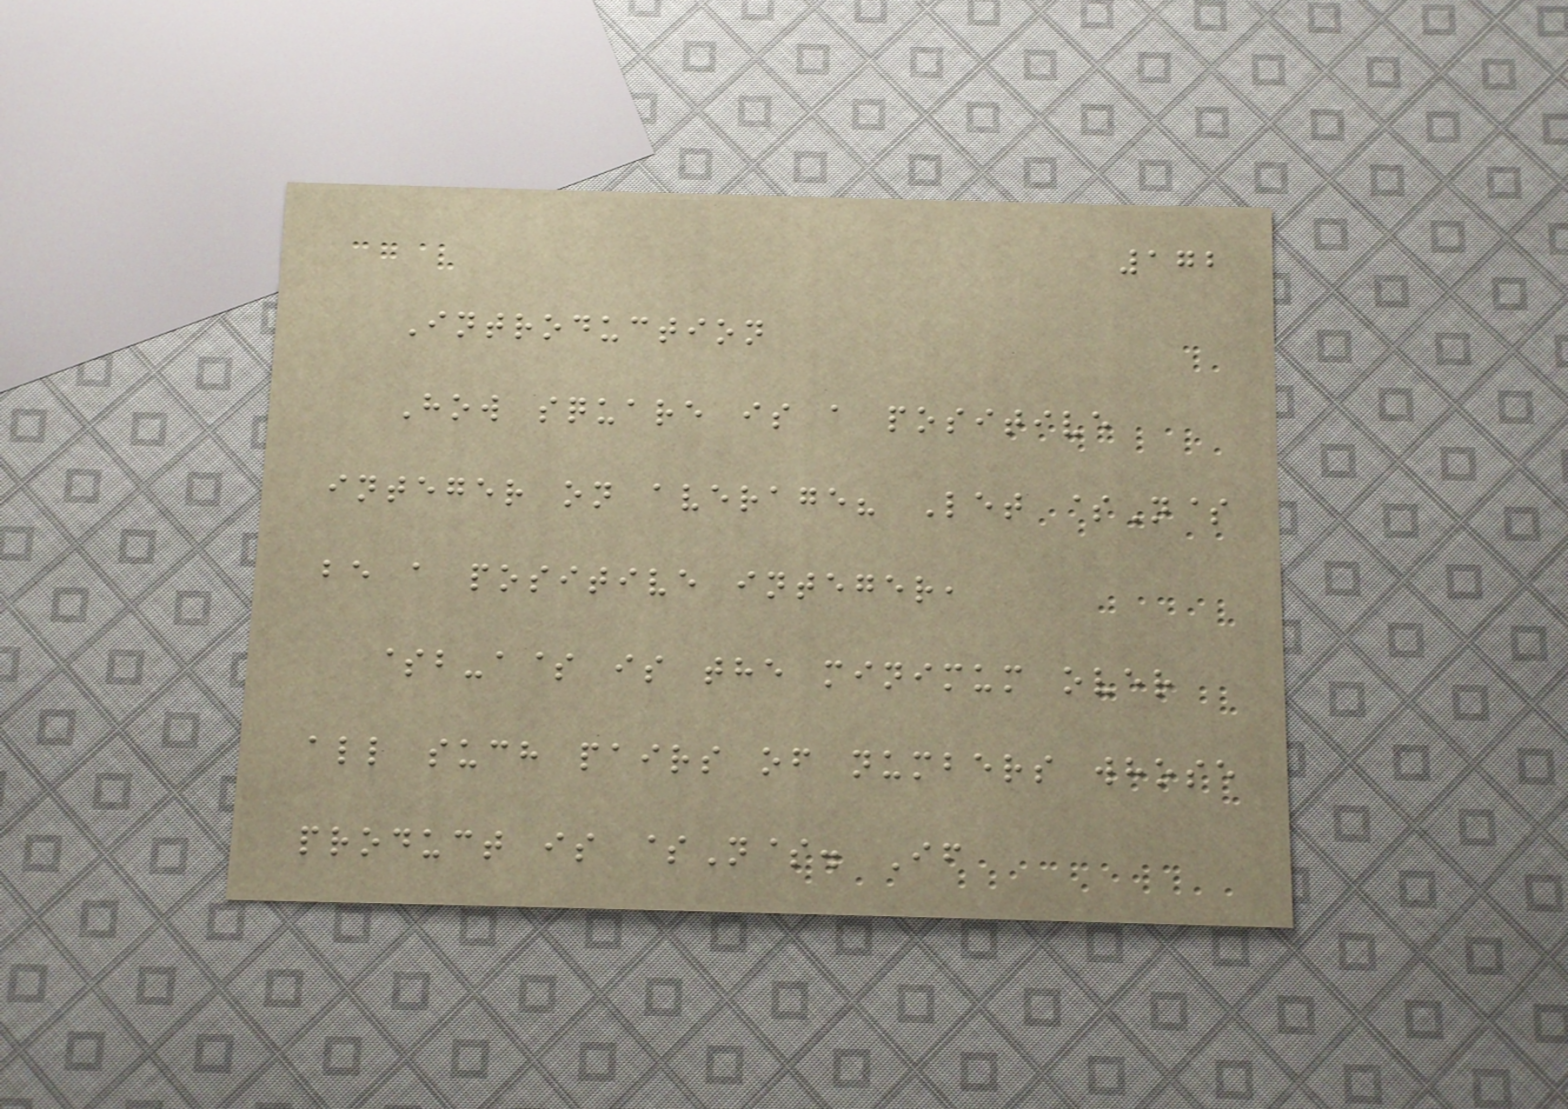172
Introduction
How square is a positive
integer on average? Let $N$
be a positive integer,
$b-a$ is the minimum over
all such pairs of numbers whose
product is $N$. If
